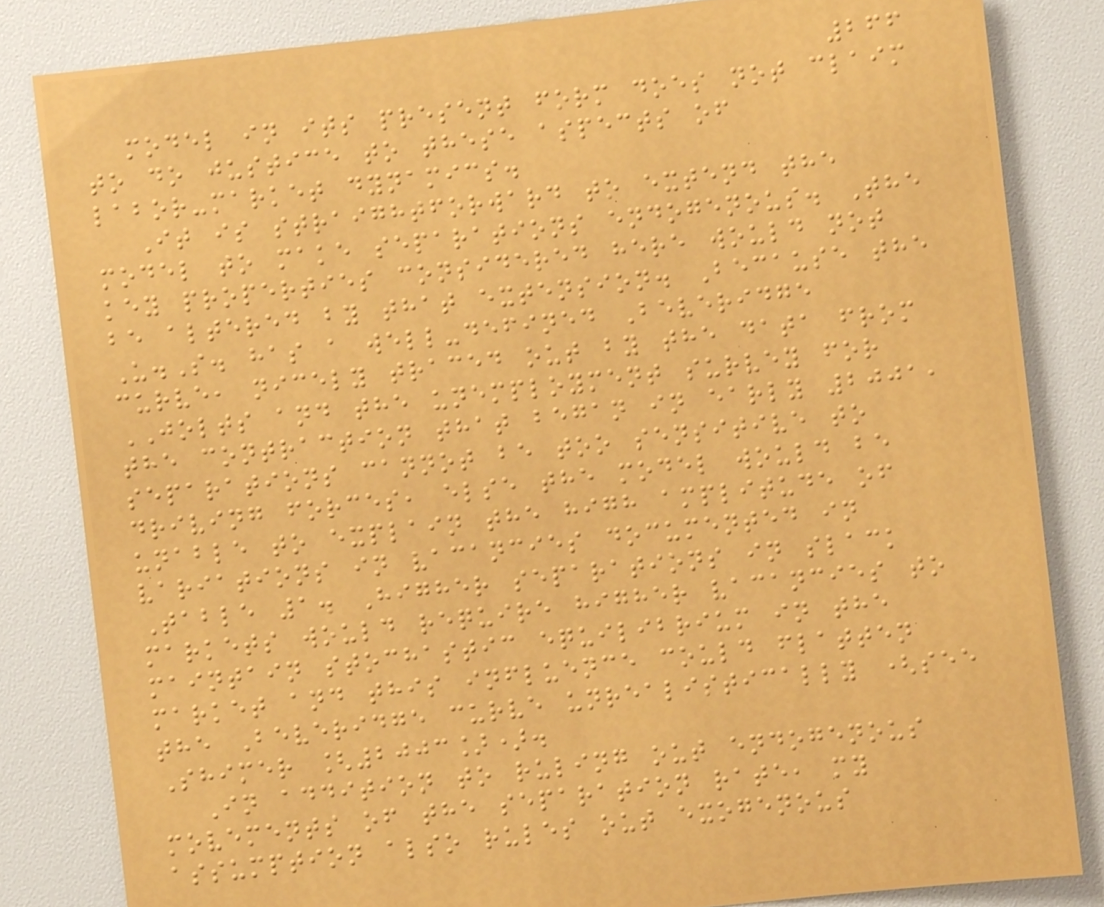266
model in its present form does not claim
to do justice to these aspects of
labor-market dynamics.
It is straightforward to extend the
model to make separations endogenous. The
key properties considered here would not
be altered by that extension. Because the
U.S. has a well-defined Beveridge
curve, nicely traced out by the data from
JOLTS and the unemployment survey for
the contraction that began in early 2001,
separations cannot be too sensitive to
driving forces, else the model would be
unable to explain the high amplitude of
variations in vacancies documented in
Table 1. Higher separations in slack
markets would require higher vacancies to
maintain stochastic equilibrium in the
market and this influence could flatten
the Beveridge curve unrealistically (see
Shimer [2003]).
In addition to ruling out endogenous
movements of the separation rate, my
assumption also rules out exogenous
